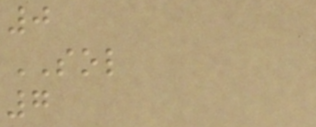0
SOL
7
